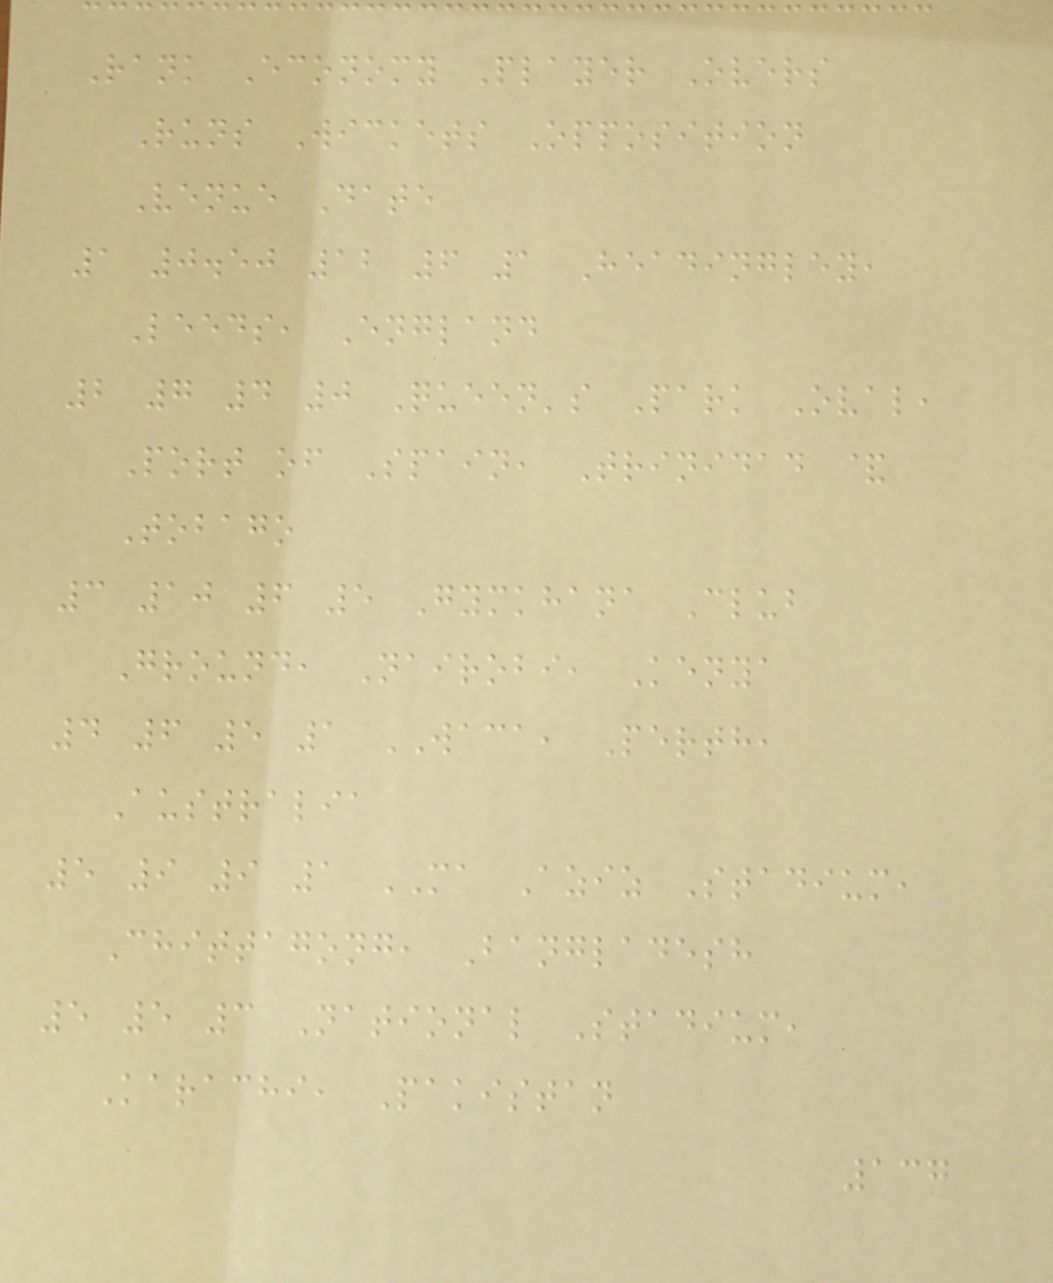Rank Economy Player Overs
Runs Wickets Opposition
Venue Date
1 0.50 12 6 1 Headingley,
Leeds, England
2 7 4 0 Queen's Park Oval,
Port of Spain, Trinidad &
Tobago
3 10 6 5 Gymkhana Club
Ground, Nairobi, Kenya
4 6 5 1 WACA, Perth,
Australia
5 9 9 1 MA Aziz Stadium,
Chittagong, Bangladesh
5 5 3 National Stadium,
Karachi, Pakistan
137
